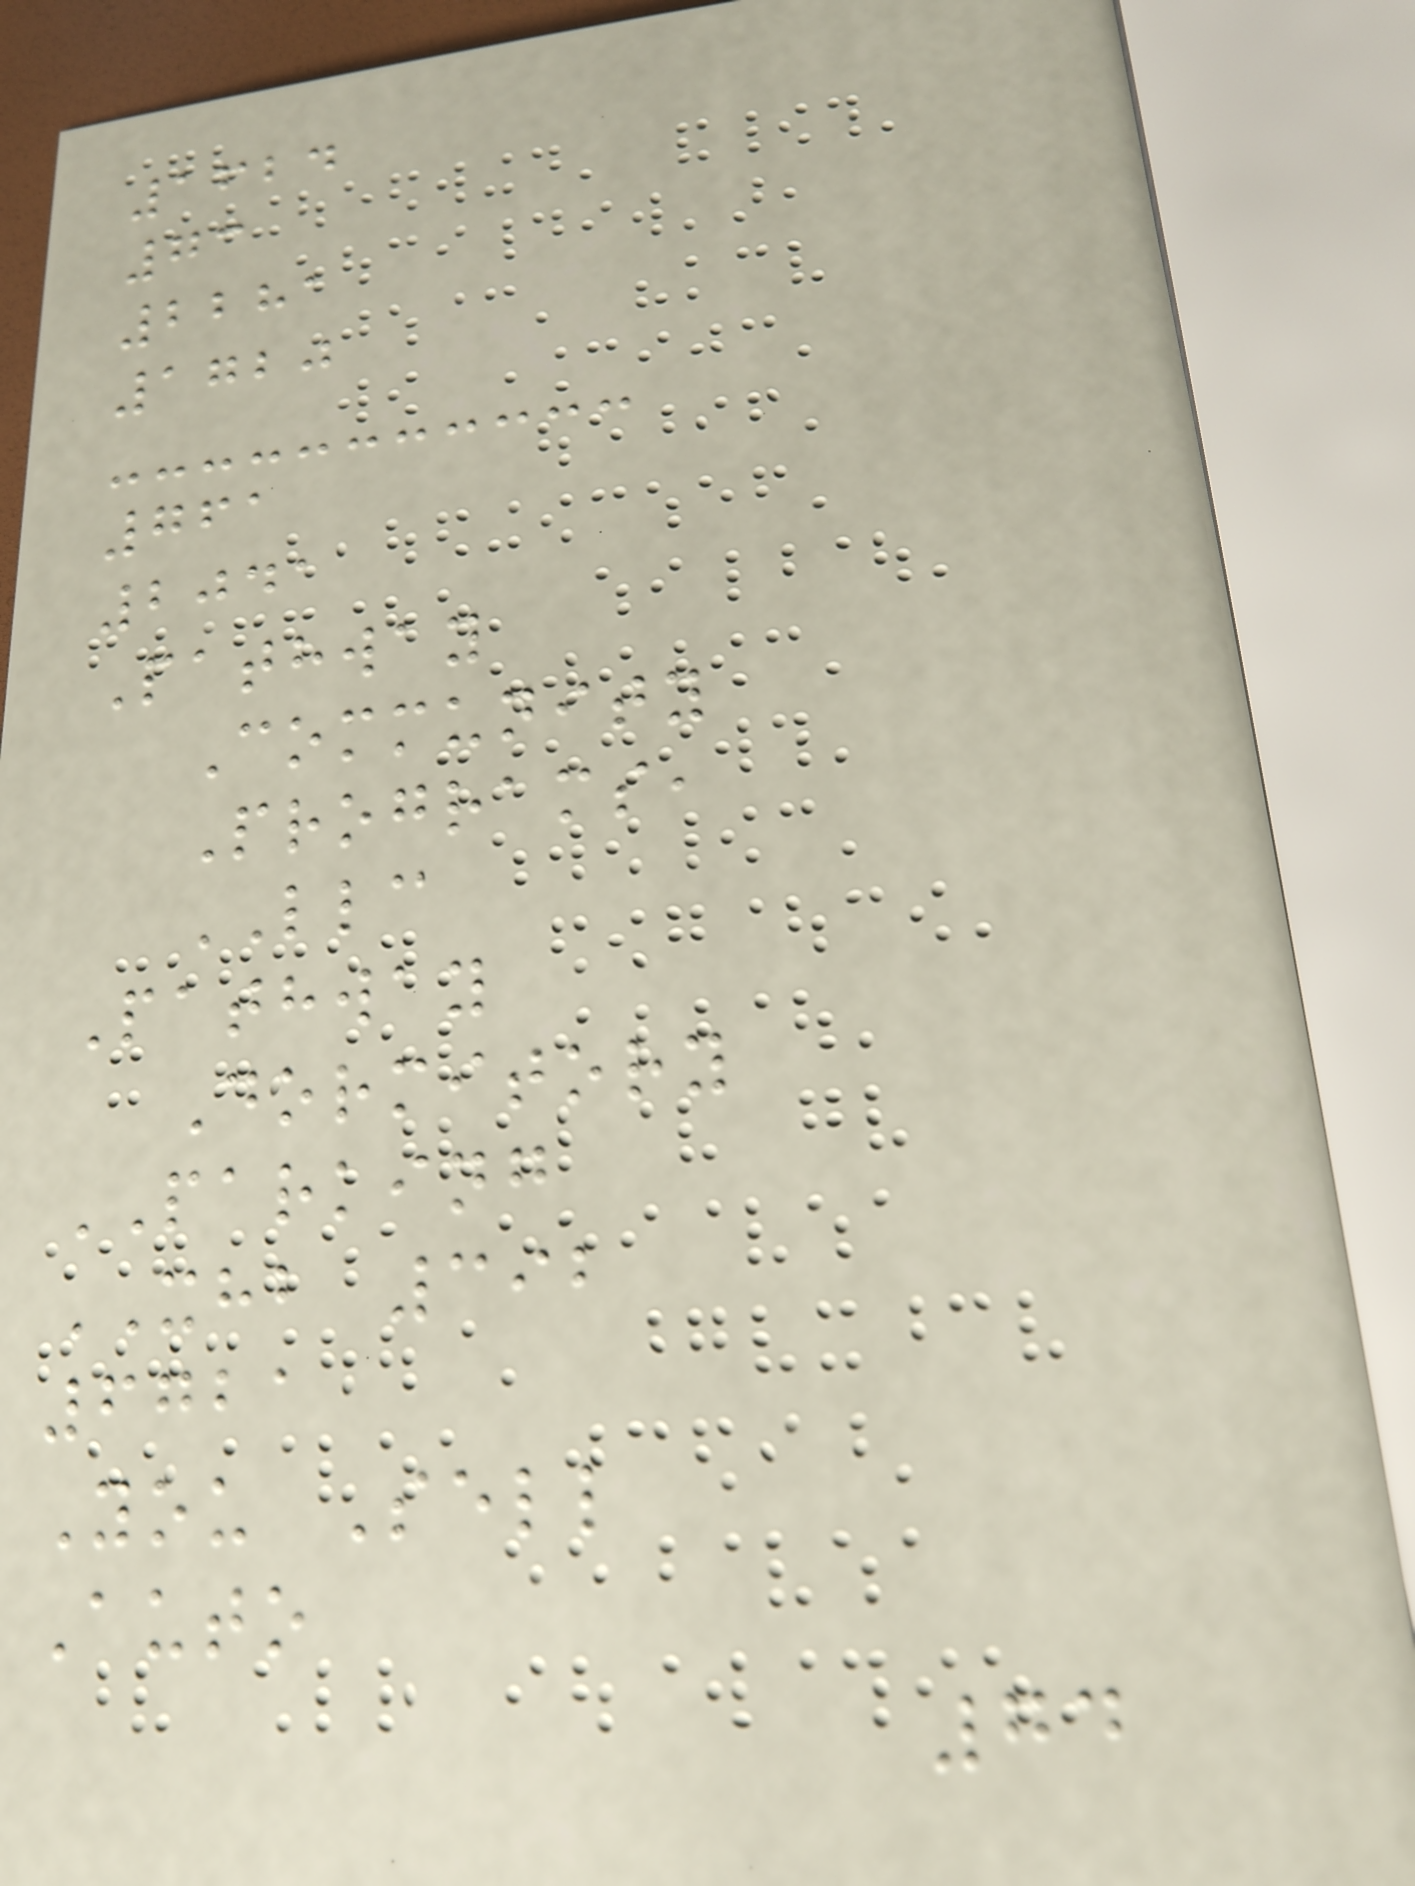1624
73
2281
1720
761
2041
Pathway
Community
Programs,
LLC
Pathway
Dormitory
PARKING
XHB 392
6721
You Sell
Auto
74
